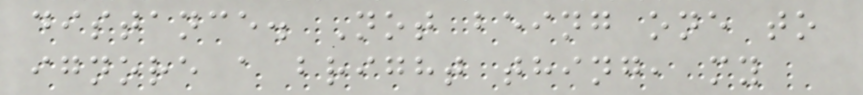distance. Not being one to
ignore a bright thing, my
